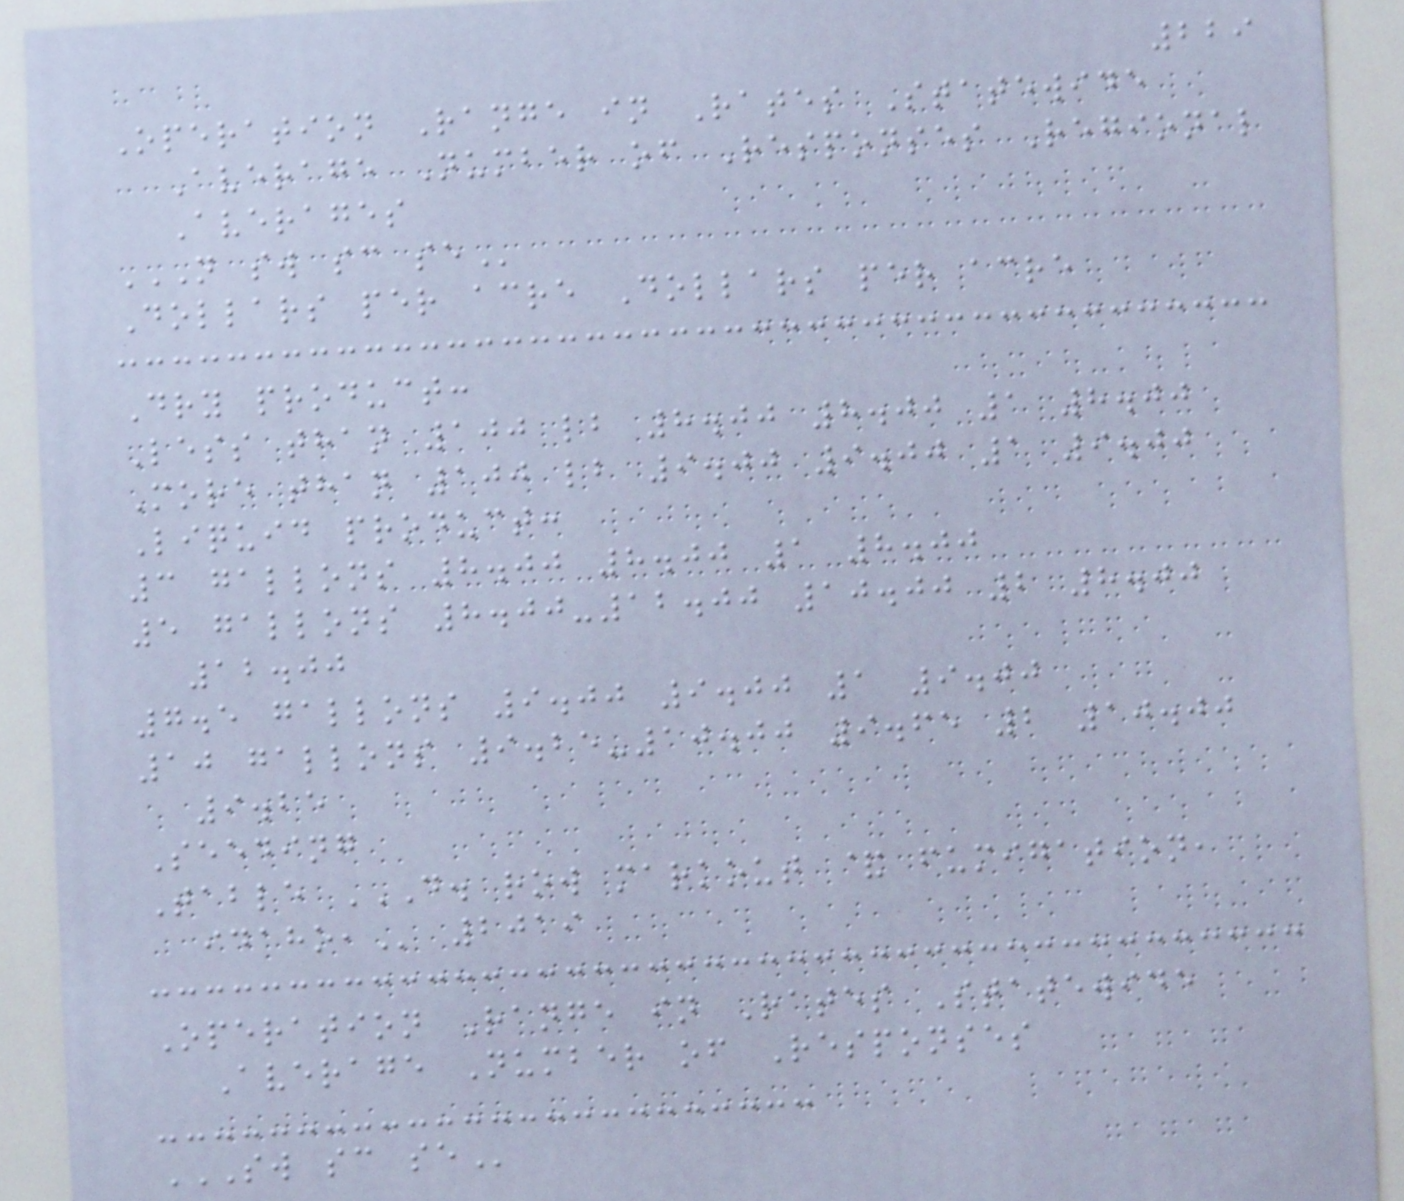229
Operation Range in Rates Statewide
Average Number of Responses Regional
Averages
N SW SC SE
Dollars per acre Dollars per acre
Dry product:
Less than 100 lb 8.00 8.00 1 8.00
More than 100 lb 9.00 9.00 1 9.00
Liquid product:
3 gallons 8.00 8.00 1 8.00
5 gallons 8.00-12.00 10.00 2 8.00
12.00
7.5 gallons 9.00 9.00 1 9.00
10 gallons 9.25-10.00 9.65 2 10.00
9.25
Seeding
Table D. ROW MARKOUT & FUMIGATION,
IDAHO, 2019
Operation Range in Rates Statewide
Average Number of Responses
SW SC SE
